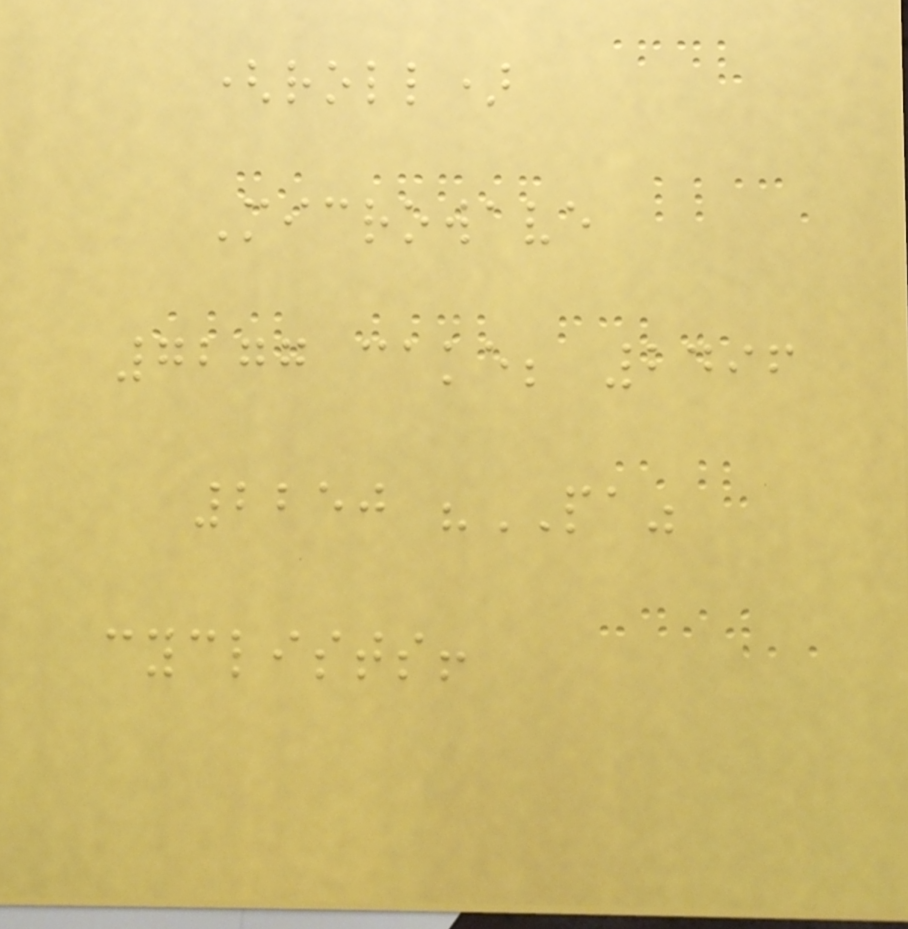(roll)
Microwave
7277 cake; 2496
2250 "PA"
cyclists!
